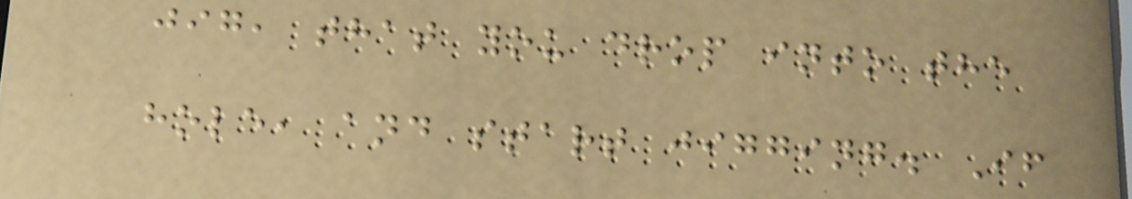jig, that you drop into the
hole, and start jigging. If
